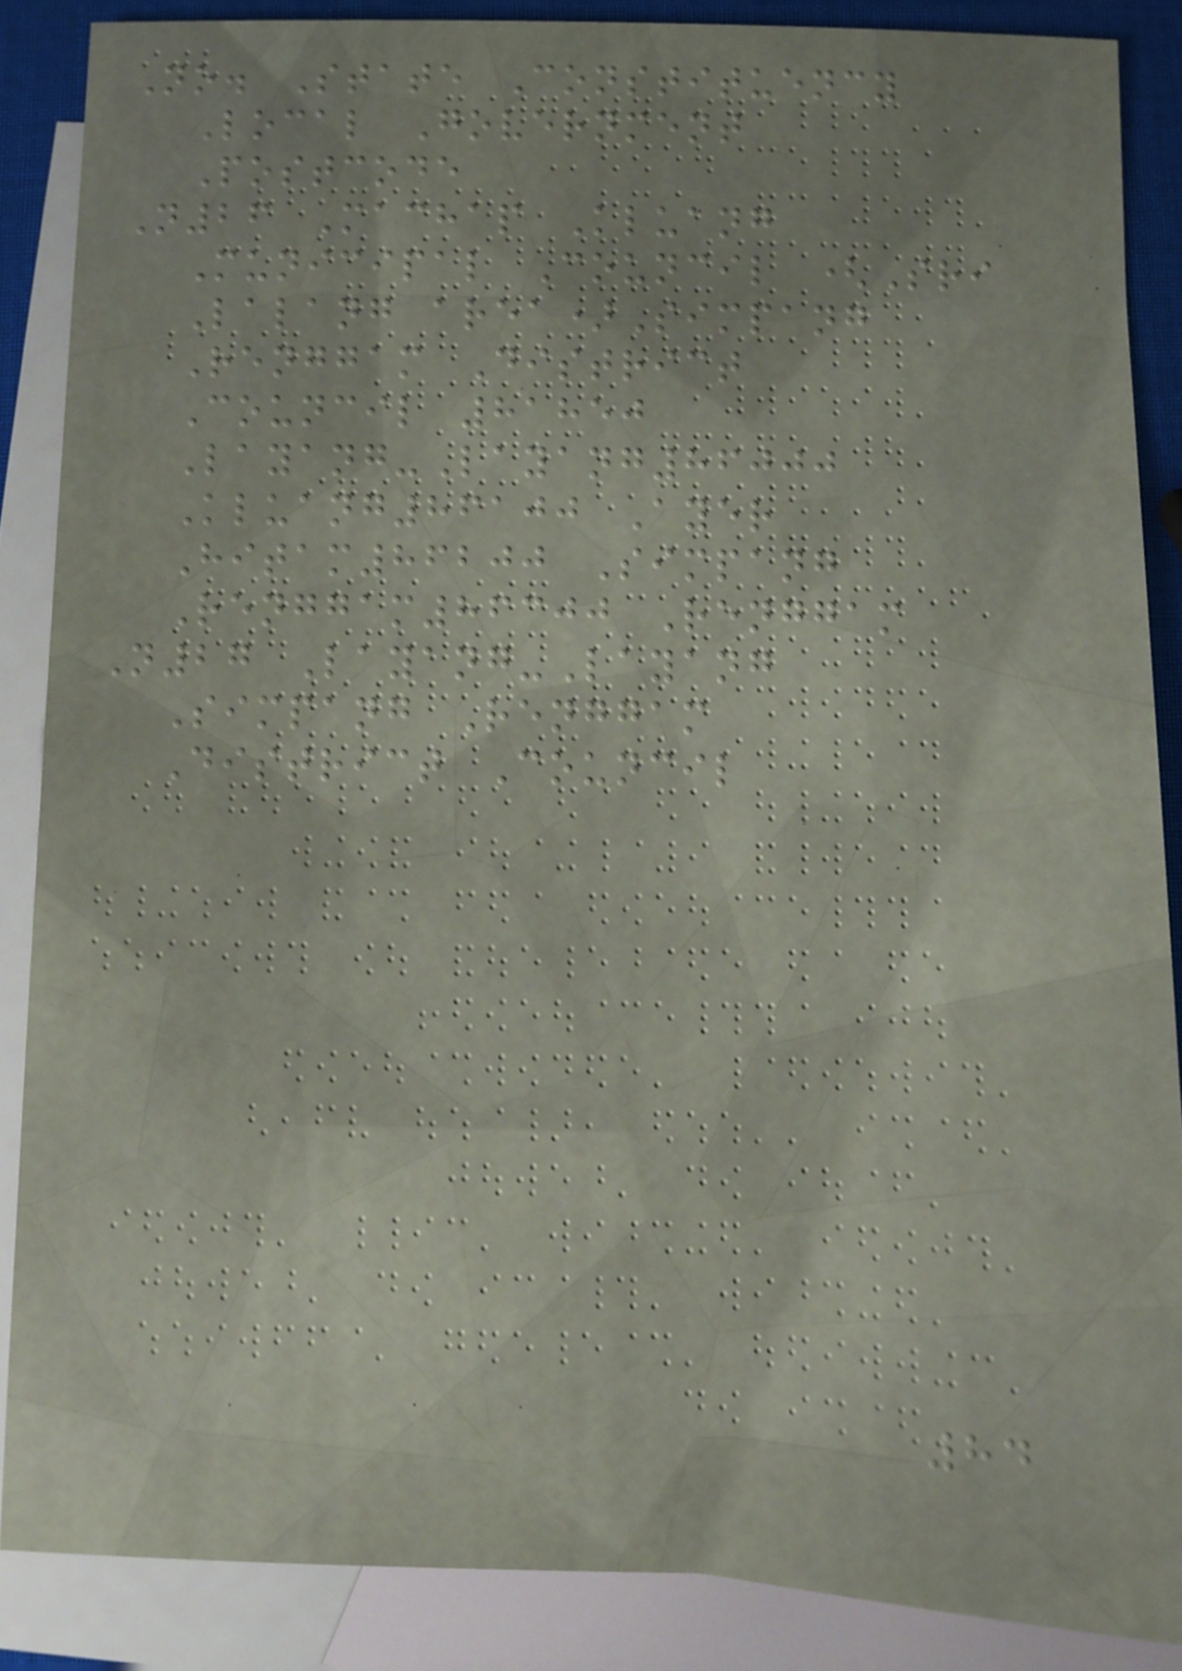No. State Constituency
Local Government
Postcode
N26 Machap Kluang
Municipal Council (Sri
Lalang area)Simpang
Renggam District
Council 81850
Layang-Layang86000
Kluang86100 Ayer
Hitam86200 Simpang
Renggam86300 Renggam
N27 Layang-Layang
Simpang Renggam
District Council
84
